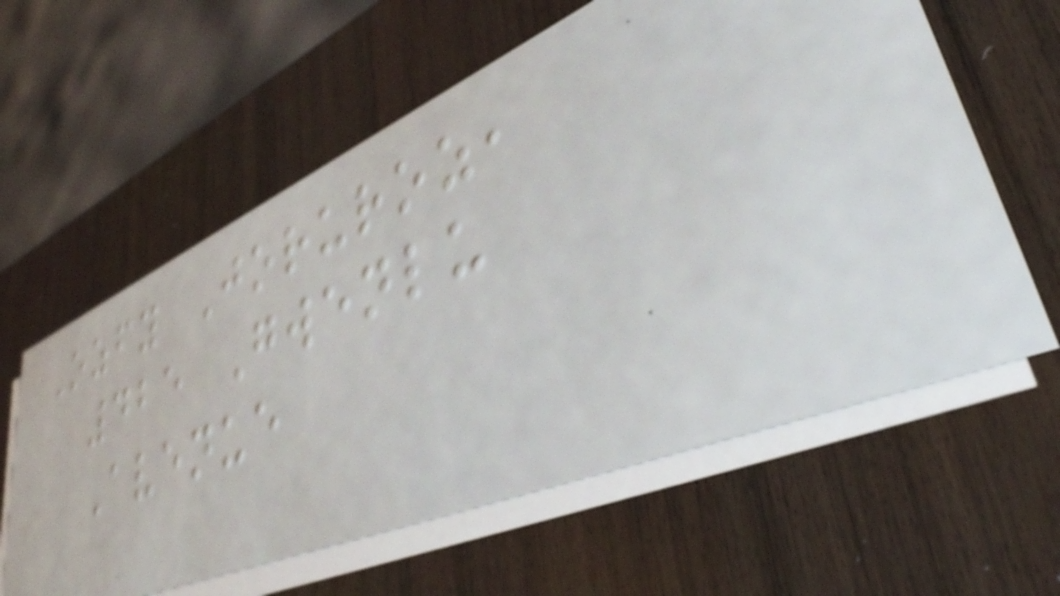Ozfy Joruroz,
425 Gwenlu
Avenue
